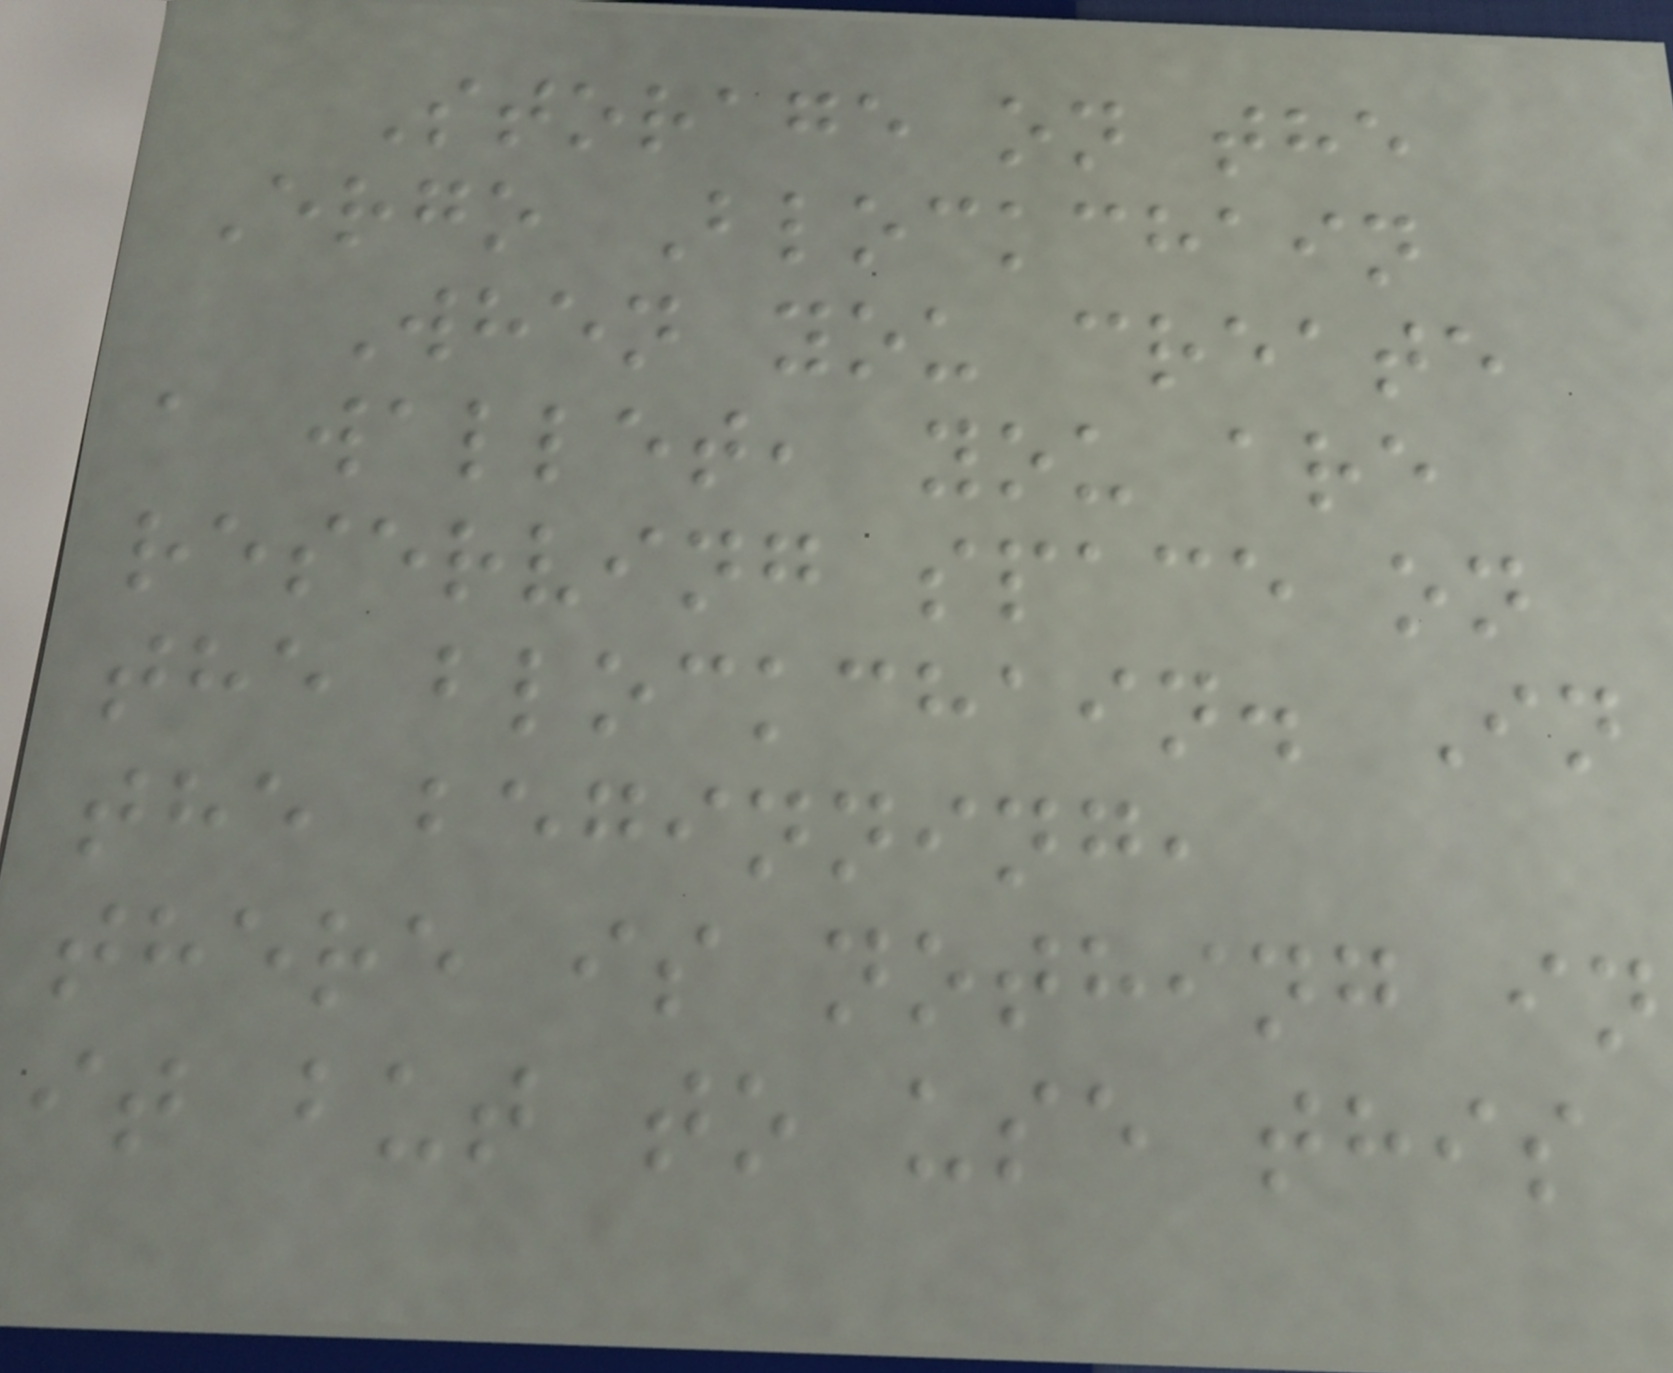Storage on the
Ergo Blockchain
When you create
a wallet, you are
reserving space on
the blockchain. In
the beginning,
there is nothing in
it but to use this
